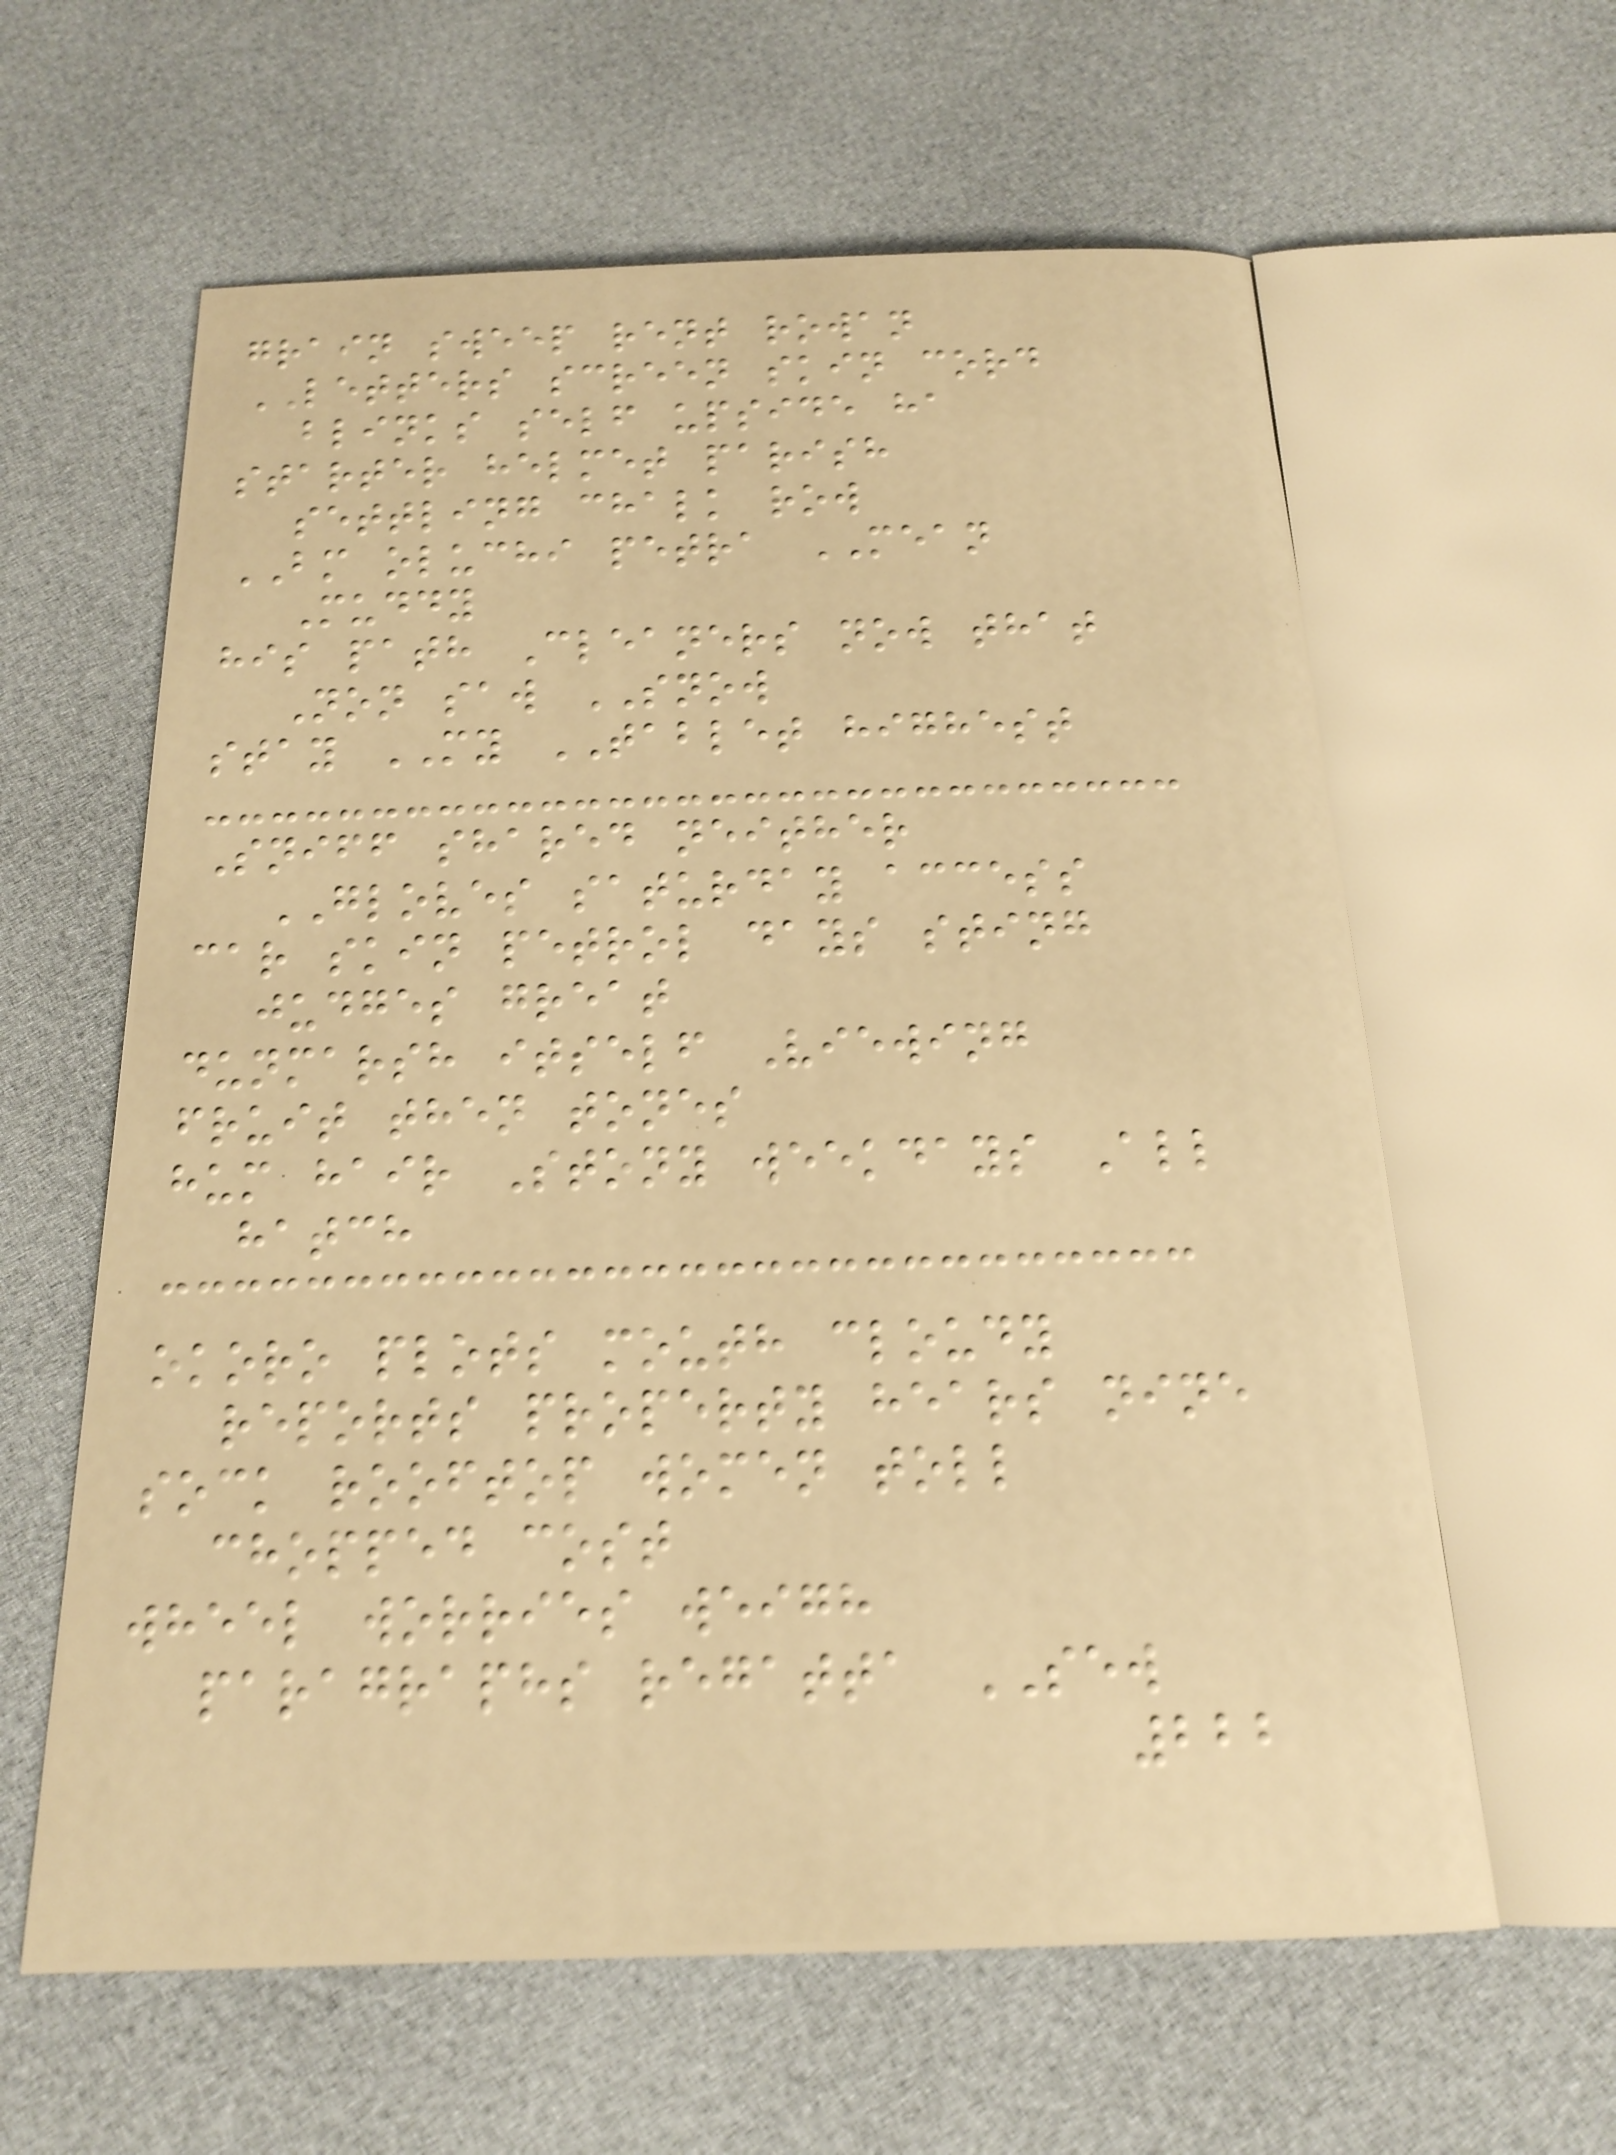grain sweep rent rowan
LETTERS screen skin cord
blinks self upside ha
starter helmet parish
settling chalk row
BM oluchi petra MEAN
Muddy
his path Cleaners now that
Non saw SNOW
stay MY TABLET highest
Sniff shared neither
GLOVES saturday access
car skin petrol days sting
judges great
dunmarsh itself Viewing
fruit then tones
hum hair Stony weekdays All
hatch
okoro plots mouth cloudy
reports property hears nine
sock rooftop women toll
chopped cost
wheel worries weigh
paragraphs regatta SEW
222
